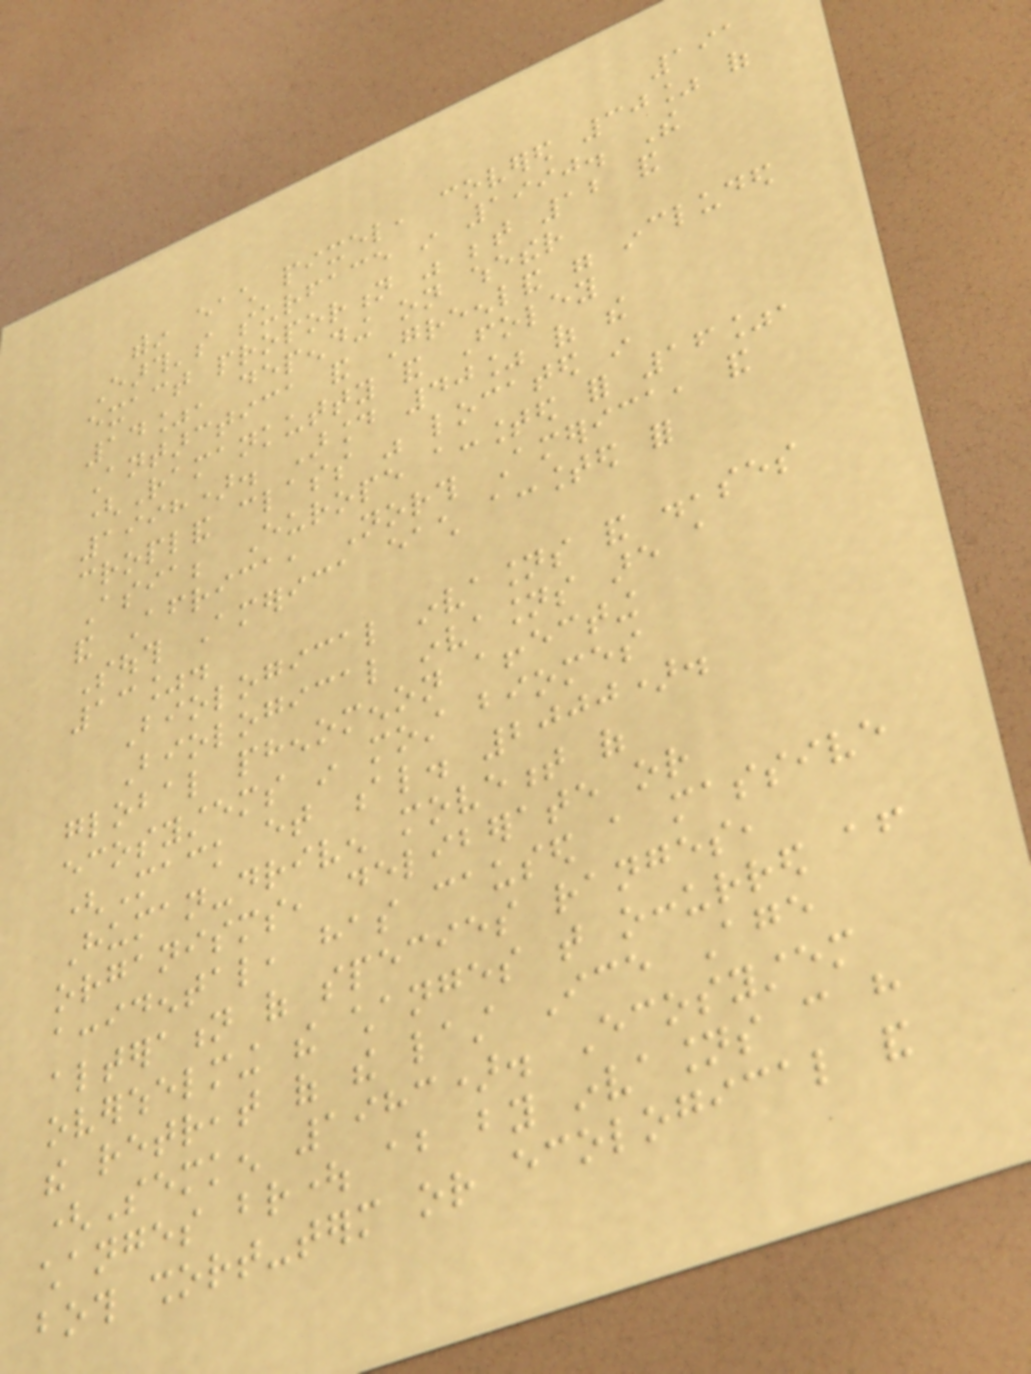191
within each pixel, covered 30% of
Earth's surface in 1990. The
exact proportion was between 12 and
14%, depending on whether
Antarctica and Greenland were included
(Ramankutty and Foley
1998). Around 40% of the
cropland class was located in
Asia; Europe accounted for 16%,
and Africa, North America, and
South America each accounted for
13%.
Biological invasions and diseases
Biological invasions are a
global phenomenon affecting
ecosystems in most biomes
(Mack et al. 2000).
Human-driven movement of
organisms, deliberate or
accidental, has caused a massive
alteration of species ranges,
overwhelming the changes that occurred after
the retreat of the last Ice Age
(Semken 1983). Ecosystem
changes brought about by invasions can have
both short-term or ecological and
